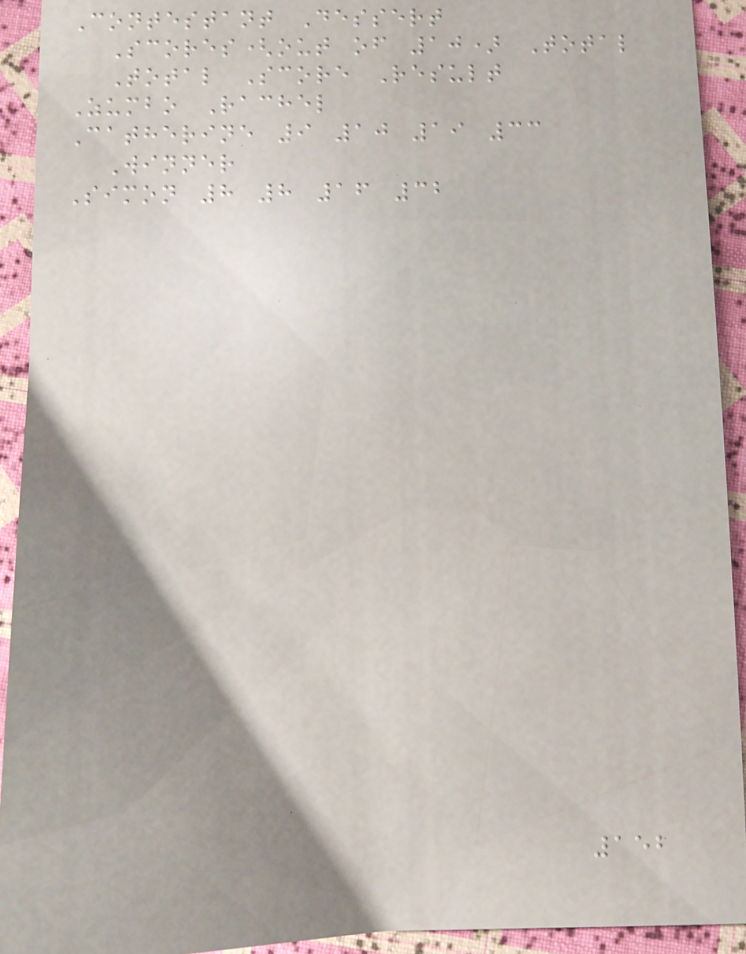Contestant Dessert
Scores(out of 10) Total
Total Score Result
Zumbo Rachel
Catherine 9 10 19 33
Winner
Simon 8 8 16 32
152
